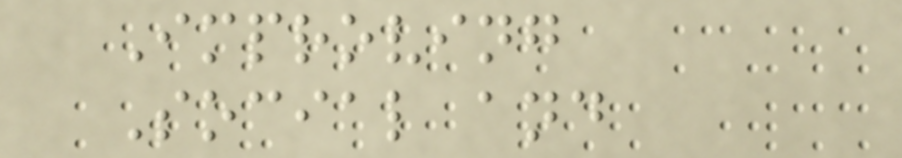Improving
Social and
